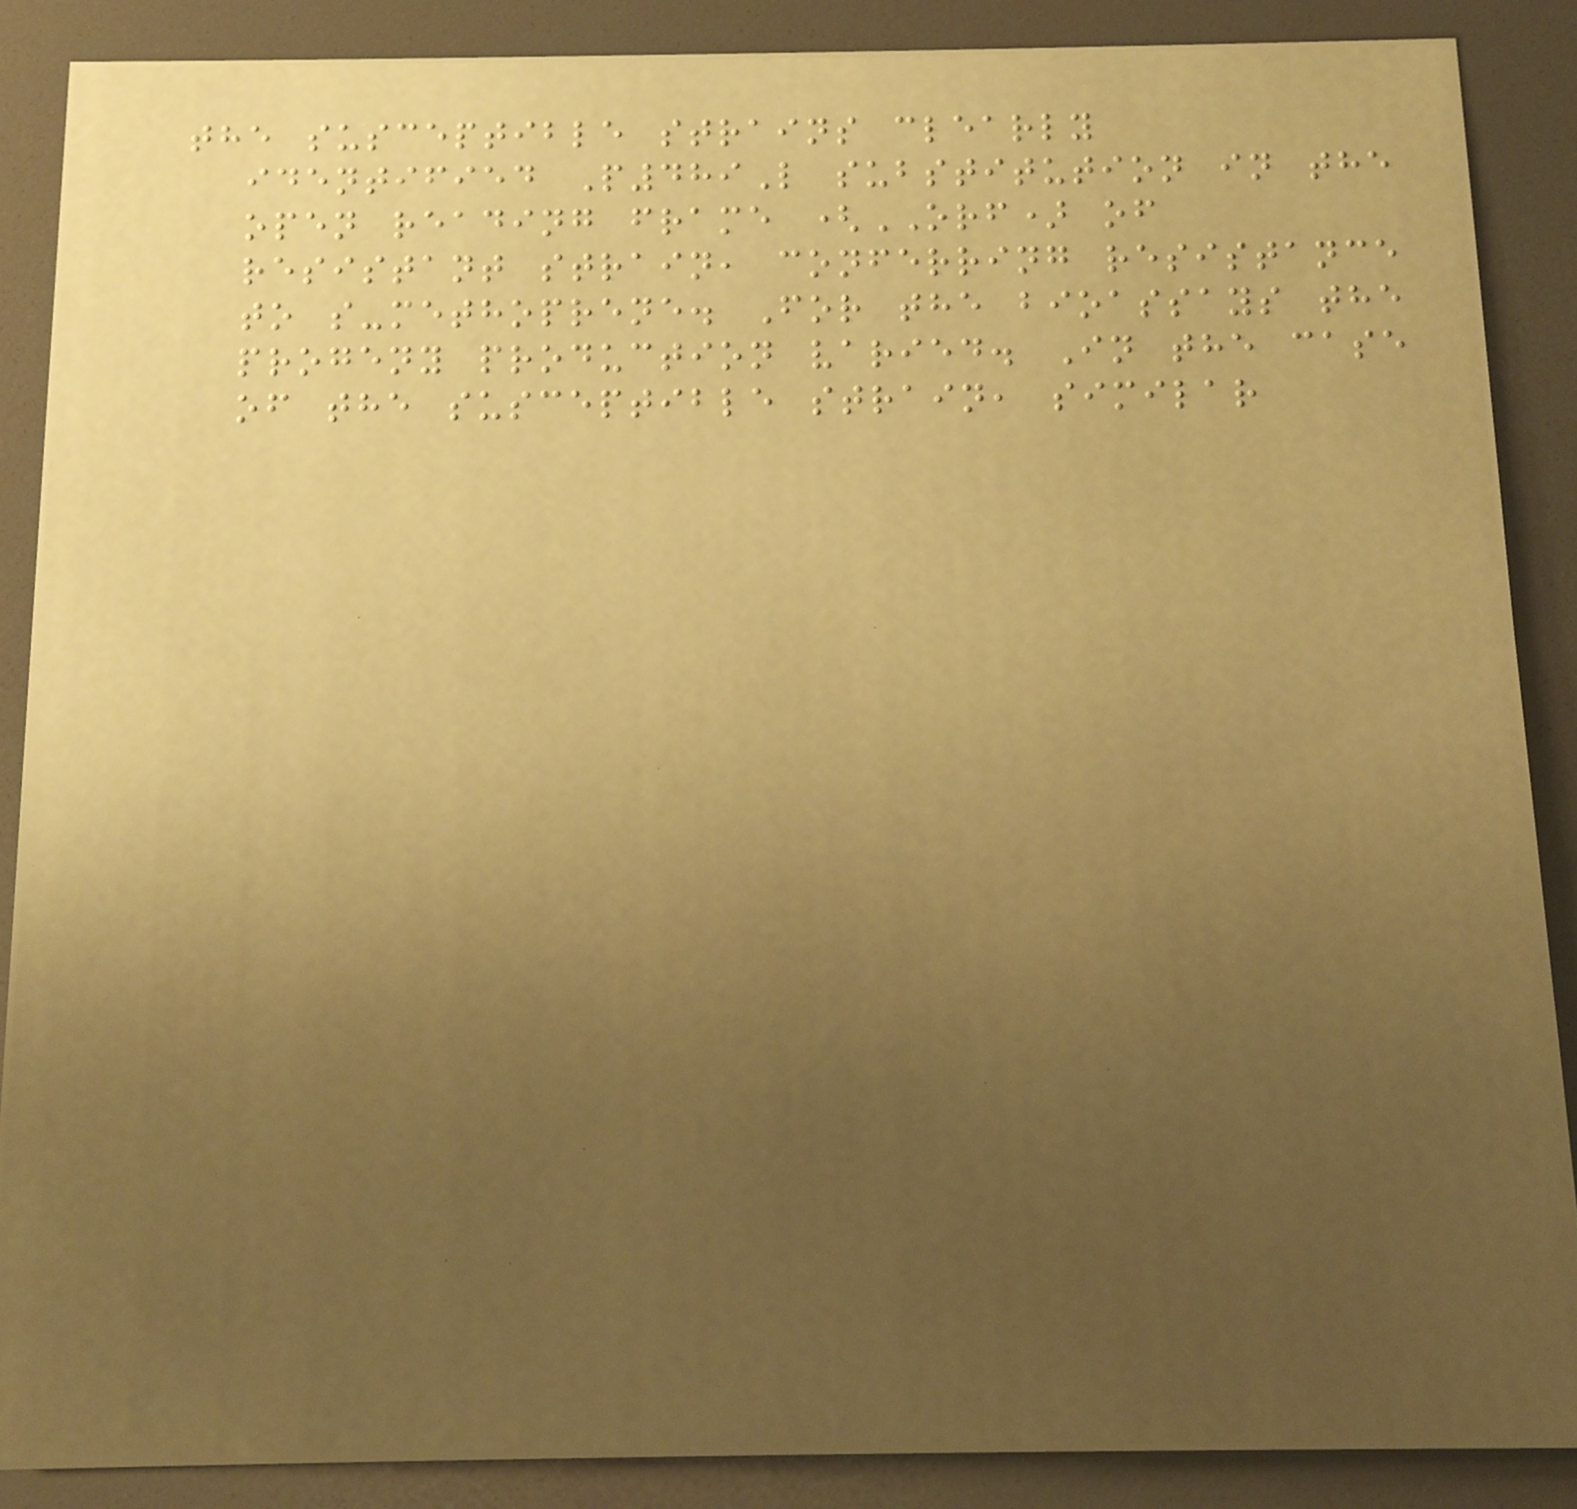the susceptible strains clearly
identified P489L substitution in the
open reading frame (ORF) of
resistant strain, conferring resistance
to s-methoprene. For the bioassays the
progeny production varied. In the case
of the susceptible strain, similar
